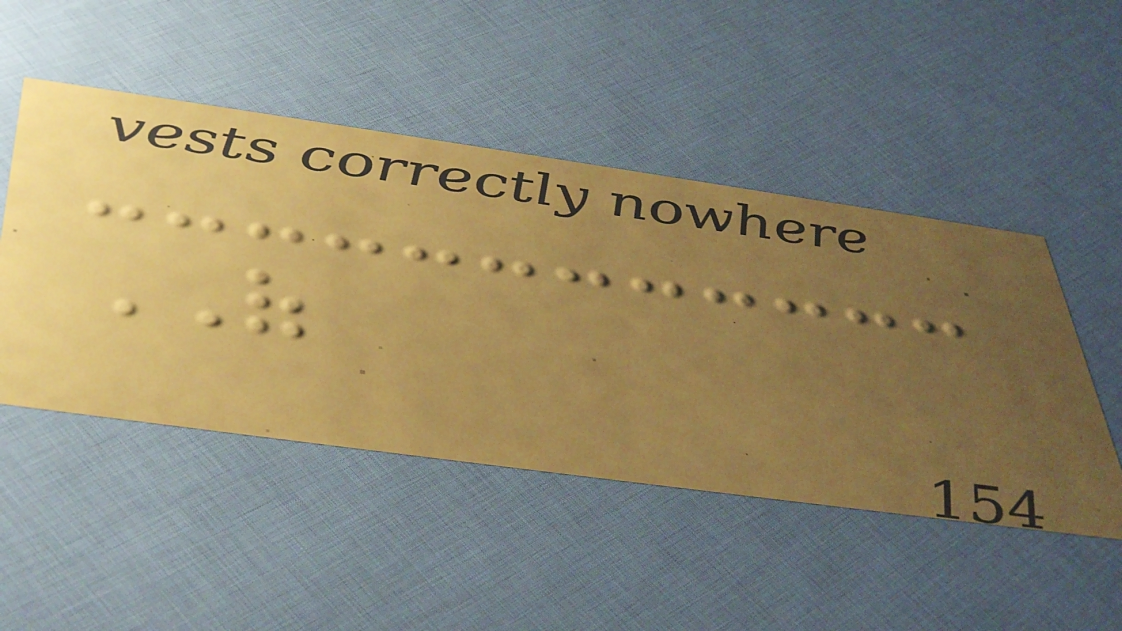OF
